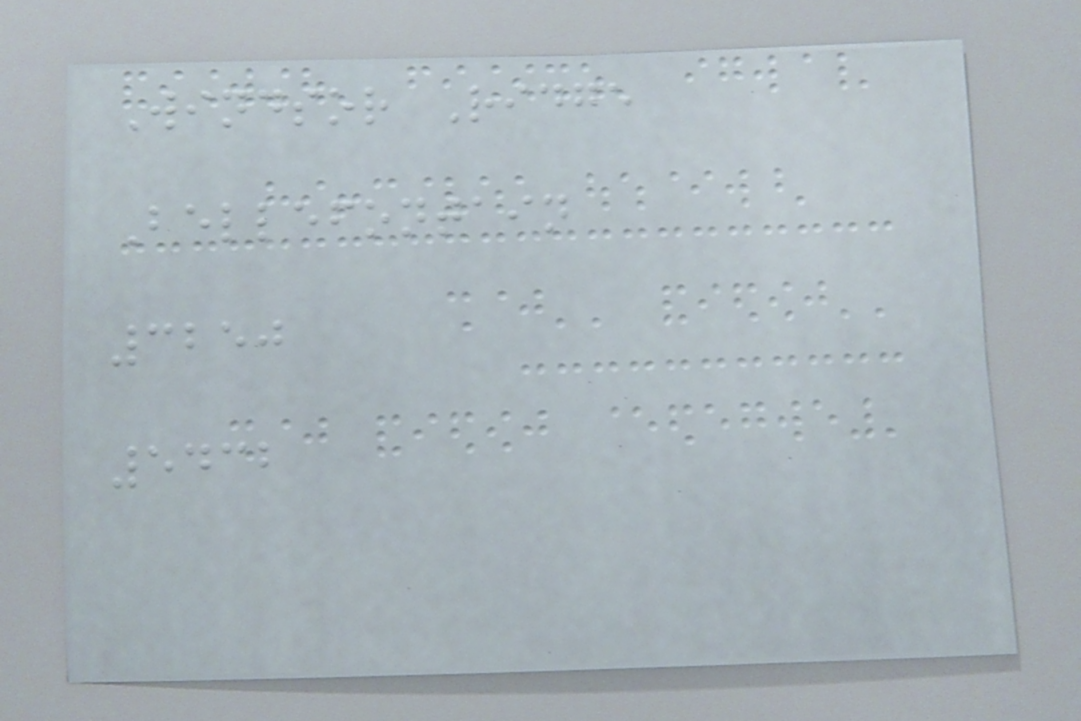Windsor Ridge
Bellefontain
3250
5432
